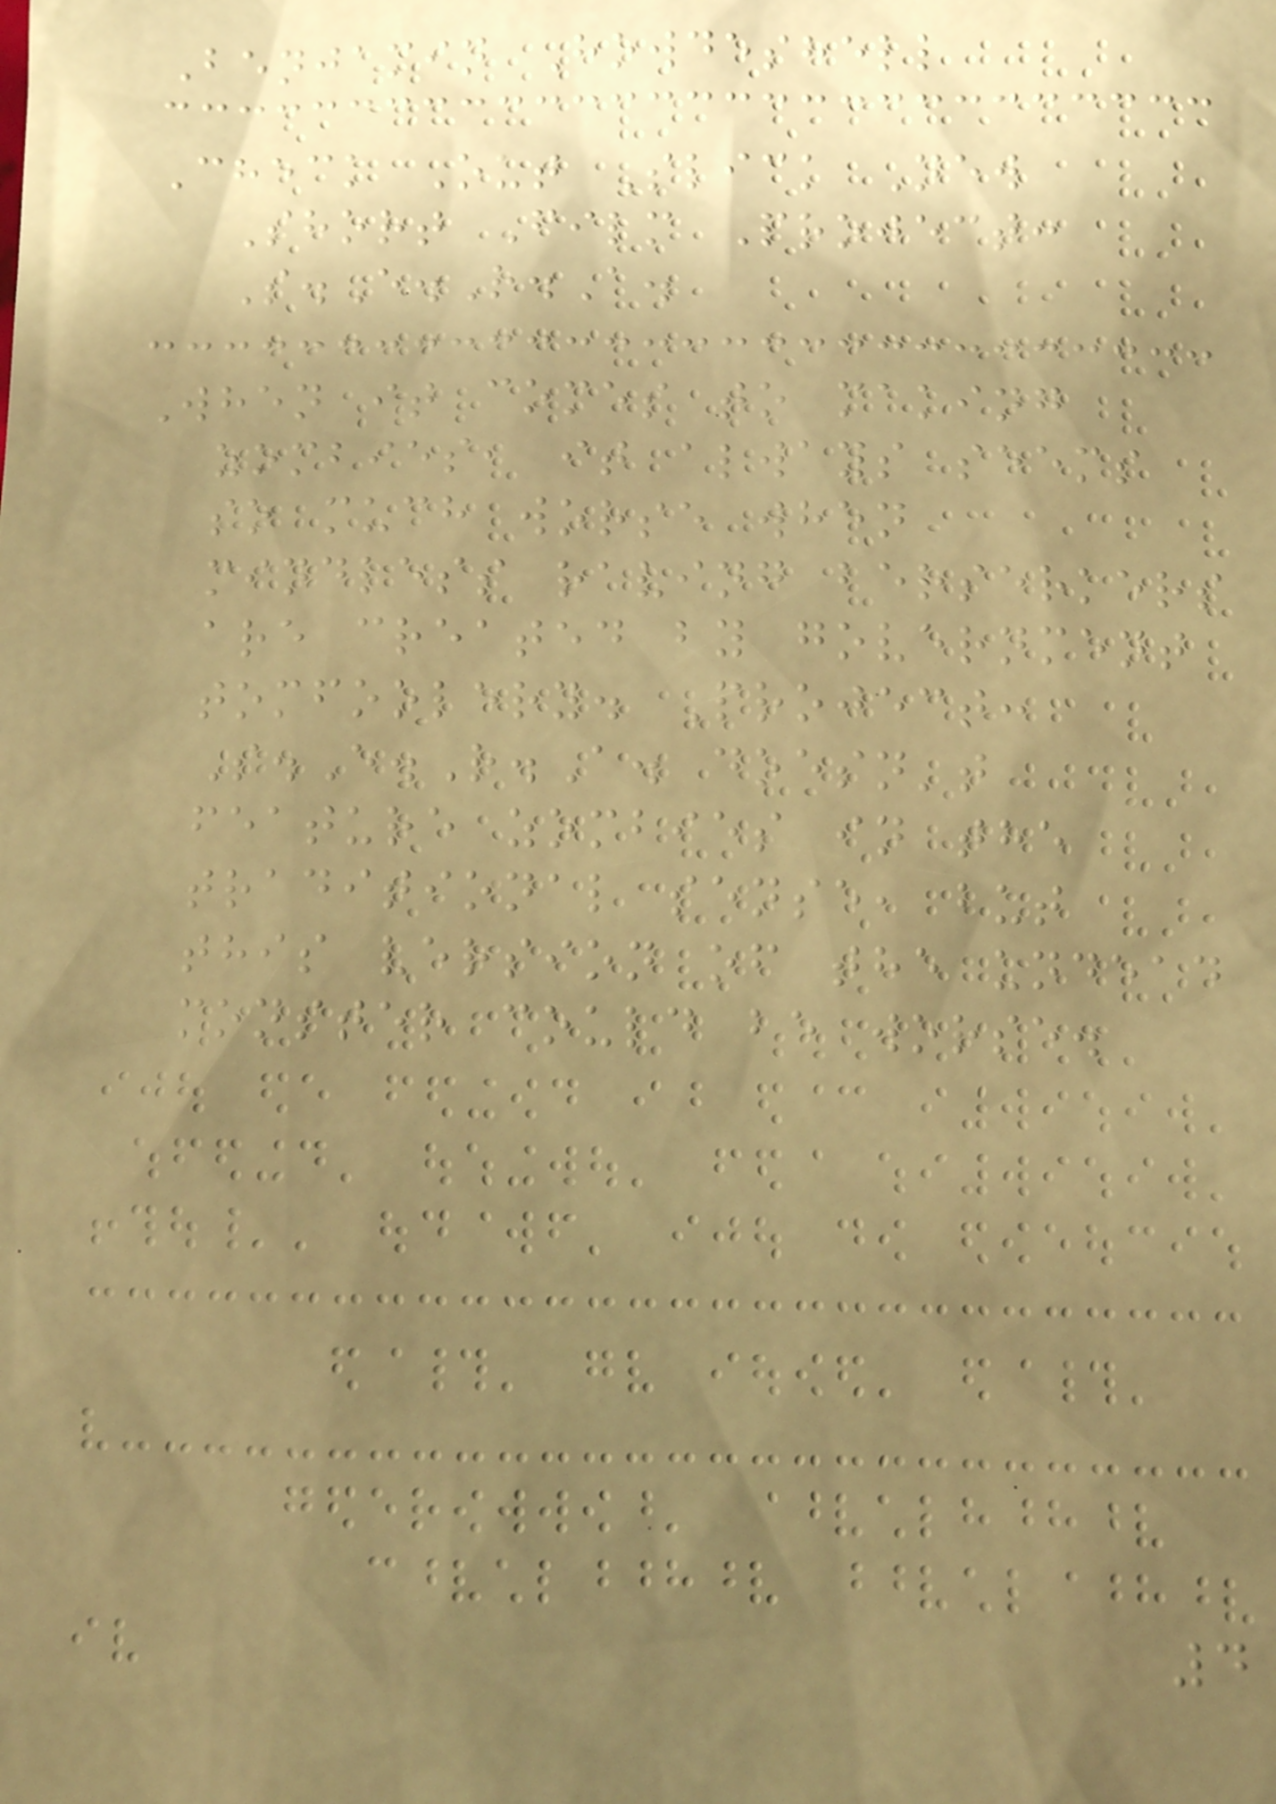Benjamin Howdeshell
Check Out Slick New
Short Film Project:
S.E.R.A.
When it comes to making
zombies, it always seems
so much worse when
mindless raving berserkers
are created by government
tomfoolery. Project:
S.E.R.A. doesn't
feature zombies in the
traditional sense, but
this version of the undead
monster could be worse.
4
